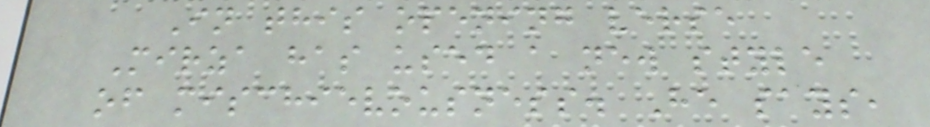In this opening verse
Mirza has used a new style
of mischievousness. He says,
